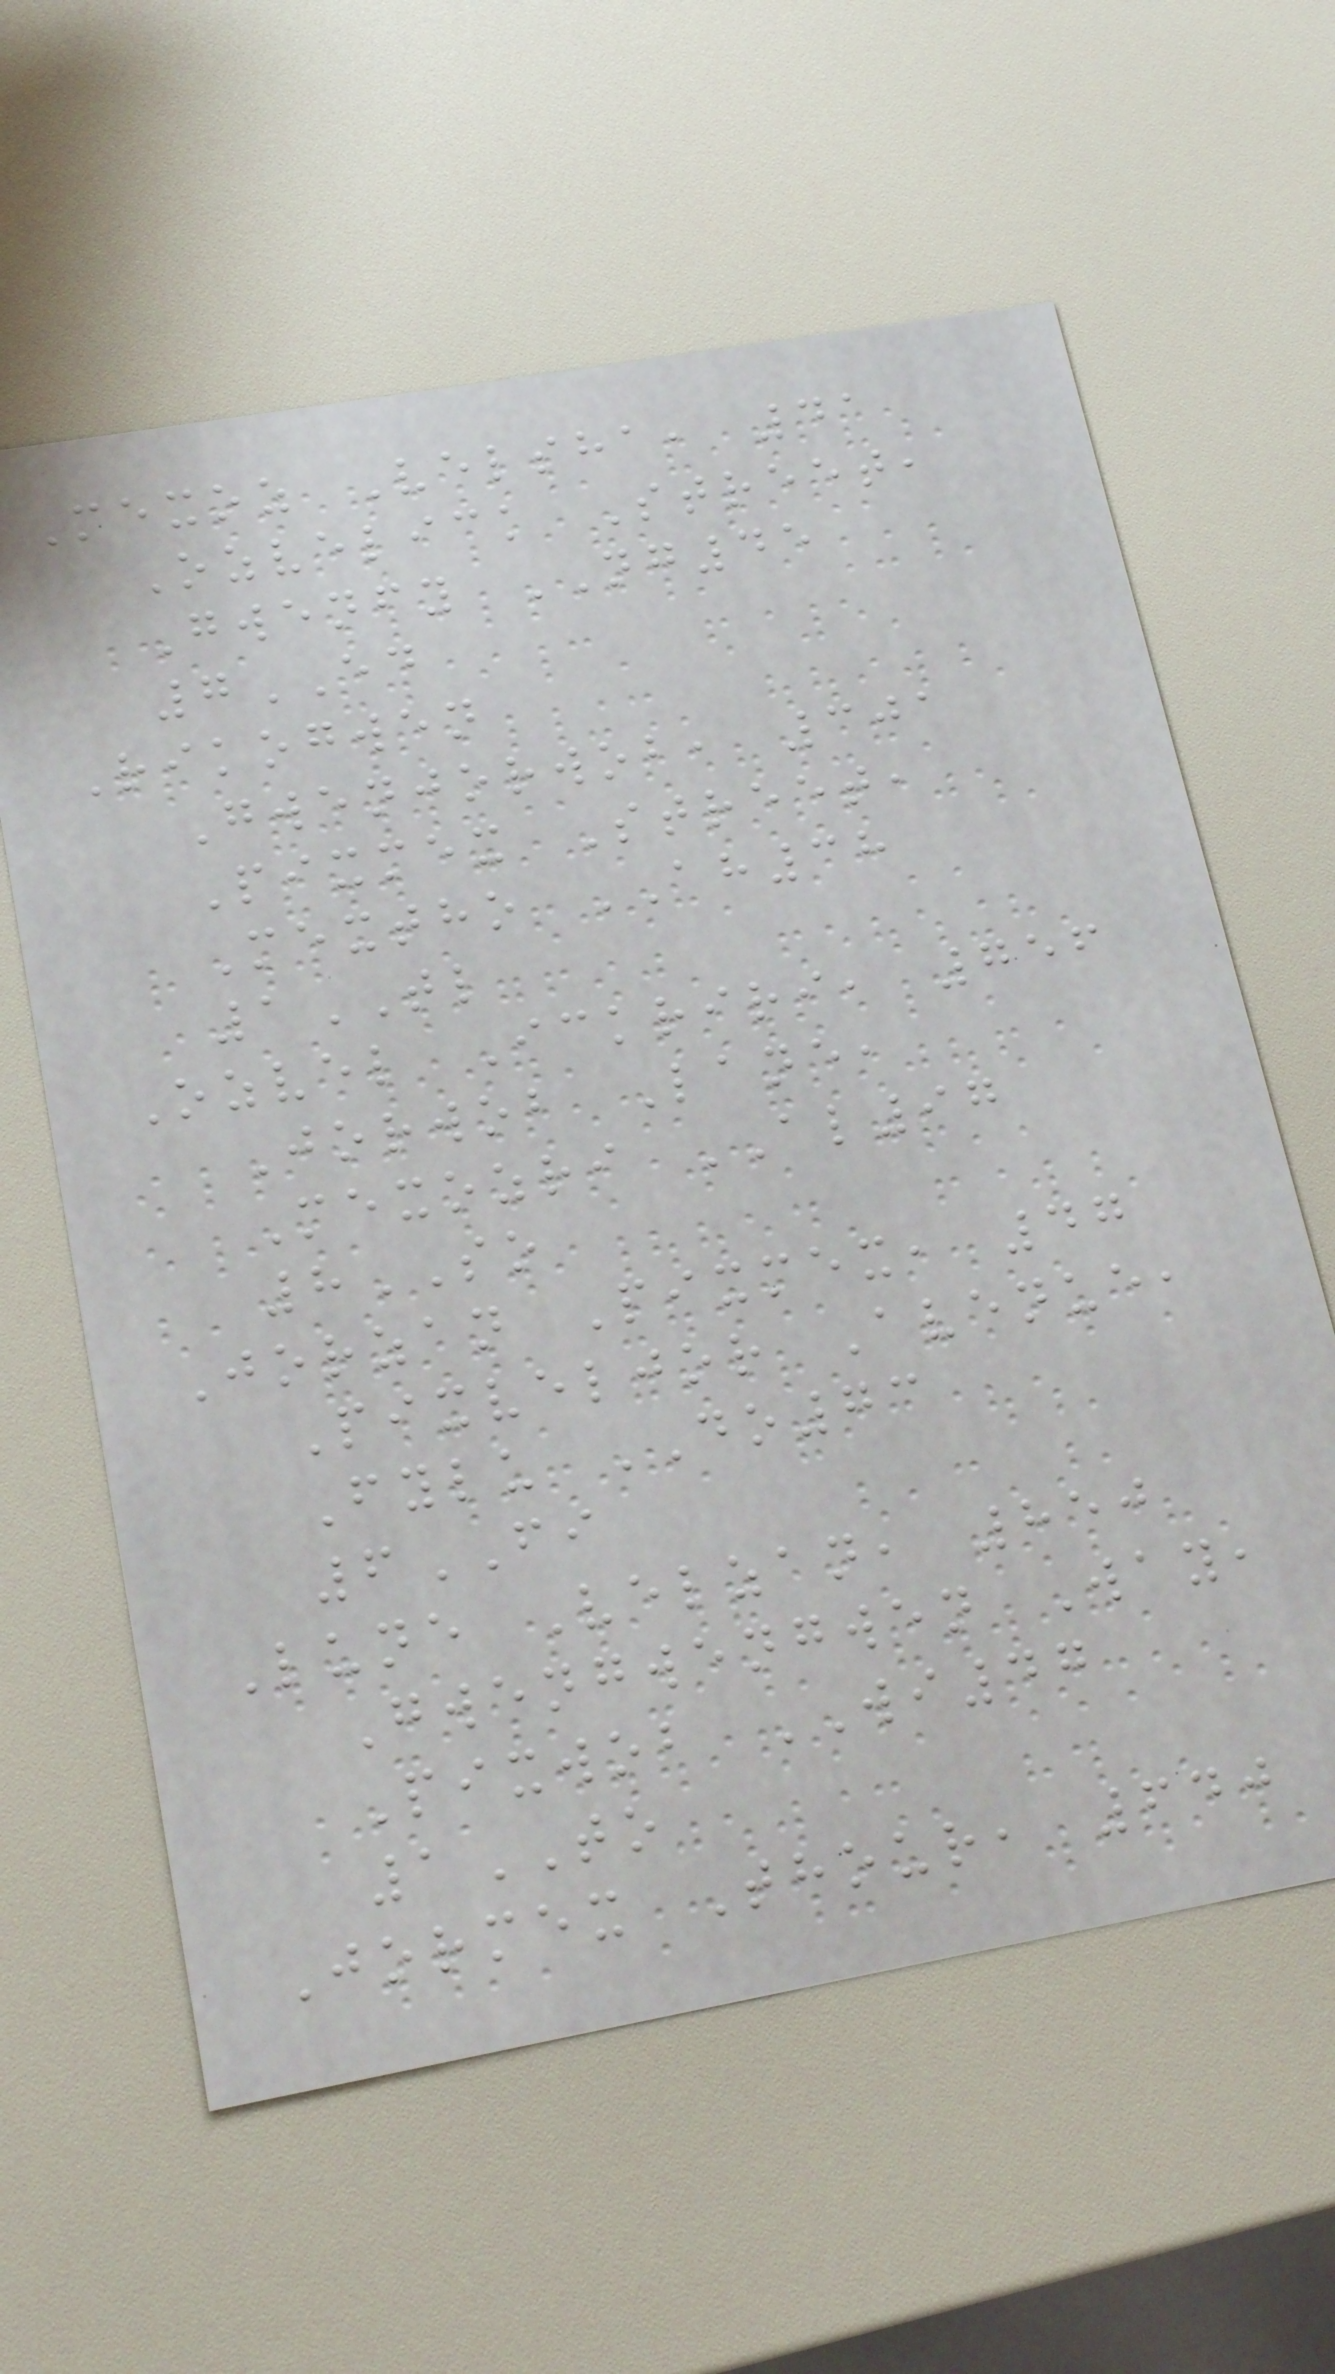Mexoz Velsha, 41
Ozvelick Street,
Gwenfy NG45
7ED
Rikogwen
Gwenjorwob, 301
Pixmex Street,
Mextho AH38
1TL
Ozvel Ickriri, 756
Jorwob Lane,
Mexozri AL97
8SO
Jorzan Pixmex, 47
Pixveljor Avenue,
Fylu DO73
6FI
Lune Velzan, 850
Gwengwengwen Way,
Pixwob WI47
1TO
Jormex Thour, 640
